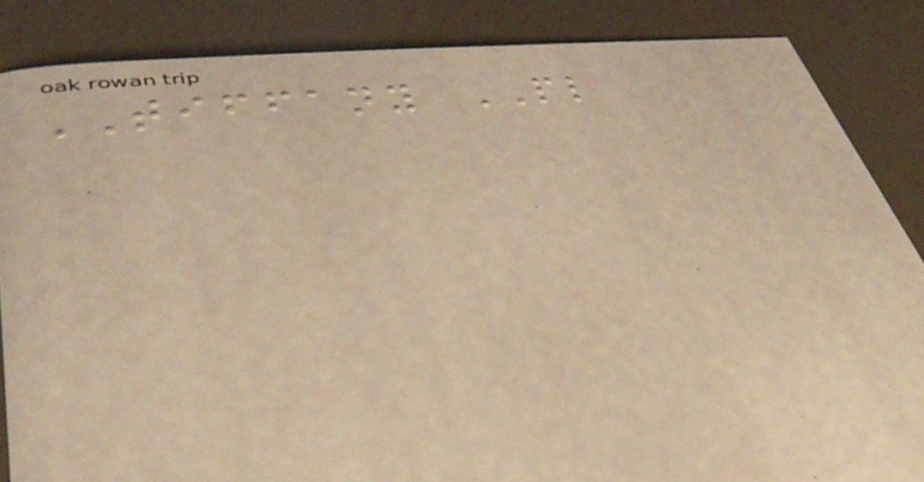TIFFANY PL
